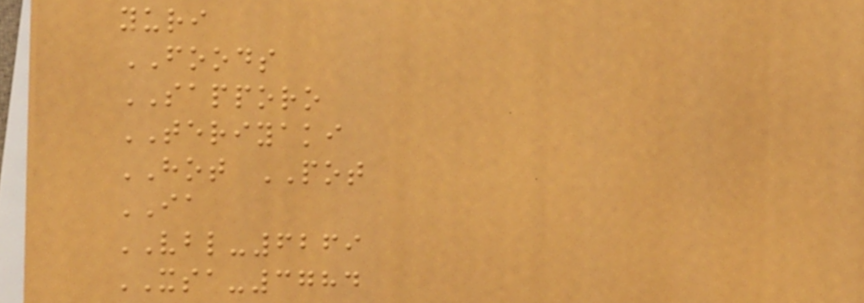yuri
FOODS
SAPPORO
TERIYAKI
HOT POT
IA
VBL-6269
XSA-3784
